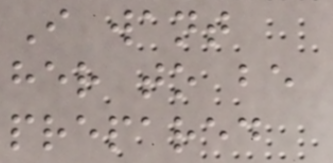I want
her to be
prepared
